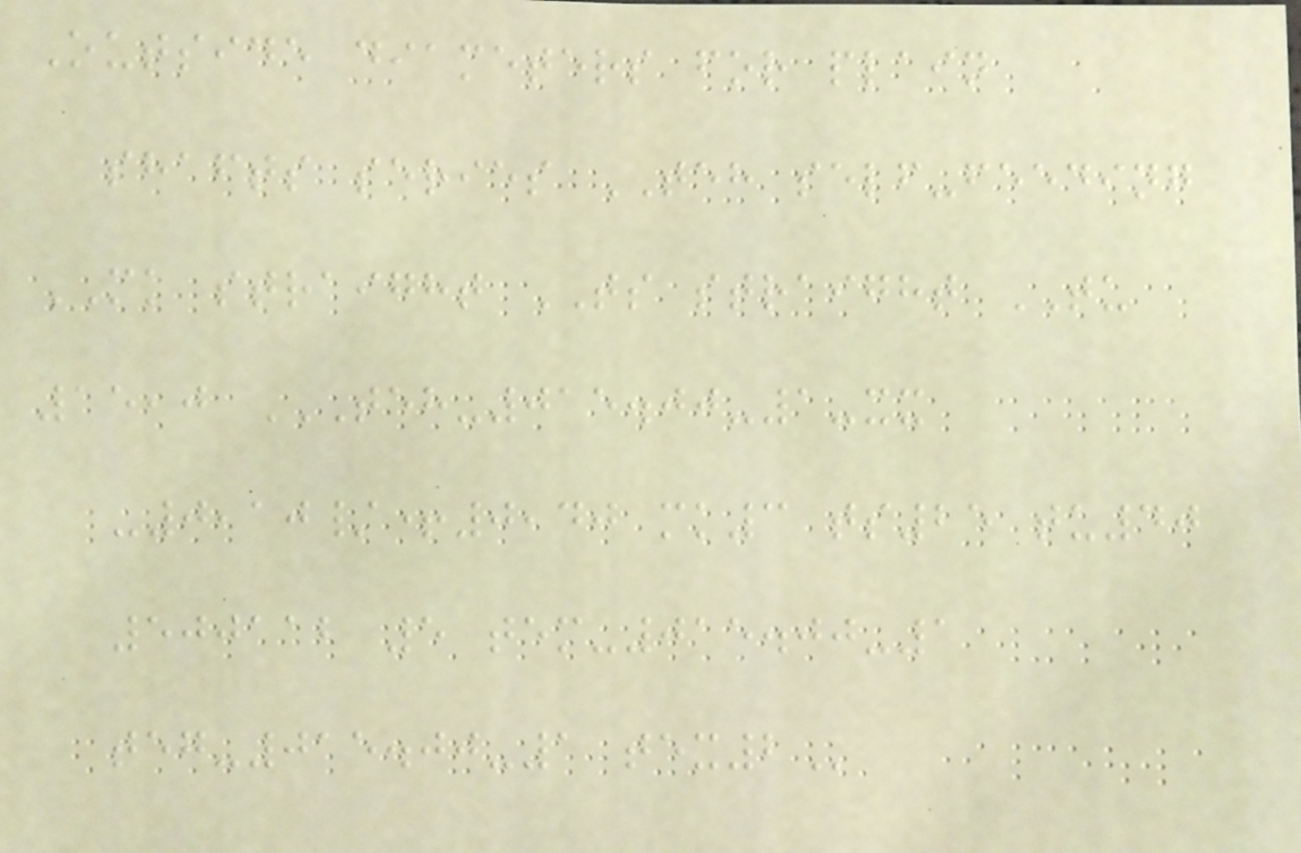Outside diameters for plain
shafts series TEH self-feeding
MK straight TS straight TU
15,0 TEH-015.00-1-XX
-0,10/+0,40 MK3 TS25 TU40
500112 5 TEM-015.00-1
TEG-015.00-1 TEX2
